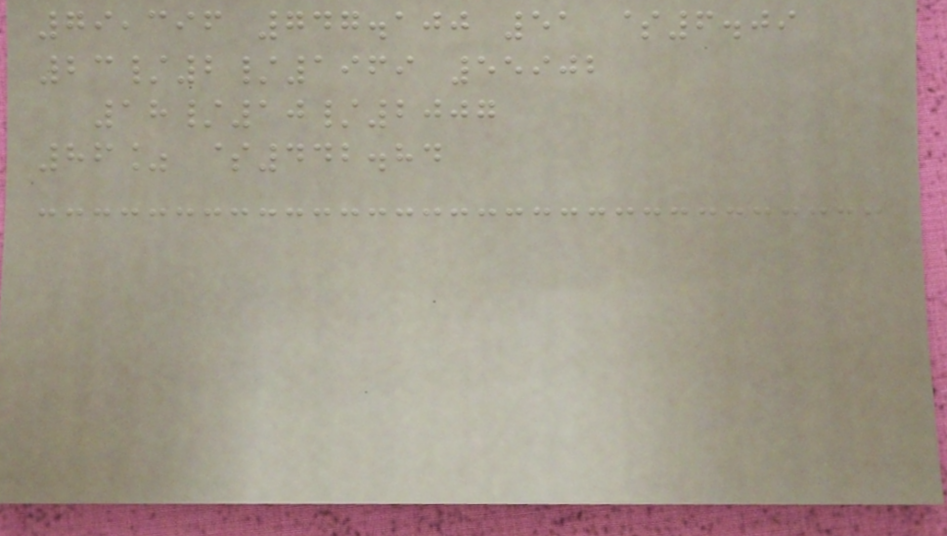79,396 747.100 51 $6.09
23/2/1969 55902
18/10/2007
86% $442.84
